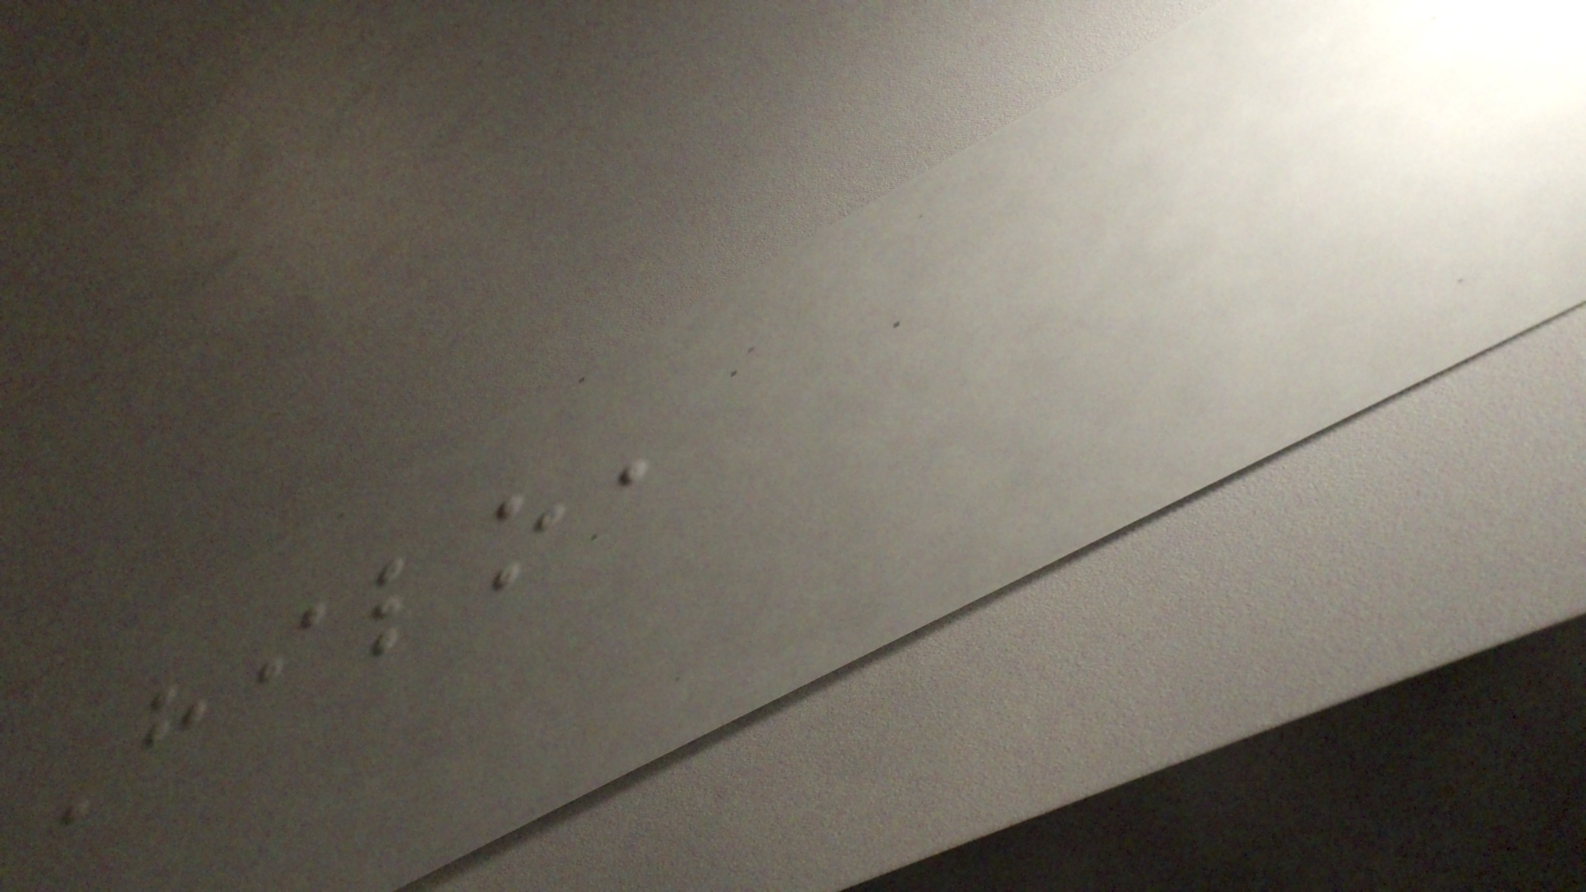Hilo,
